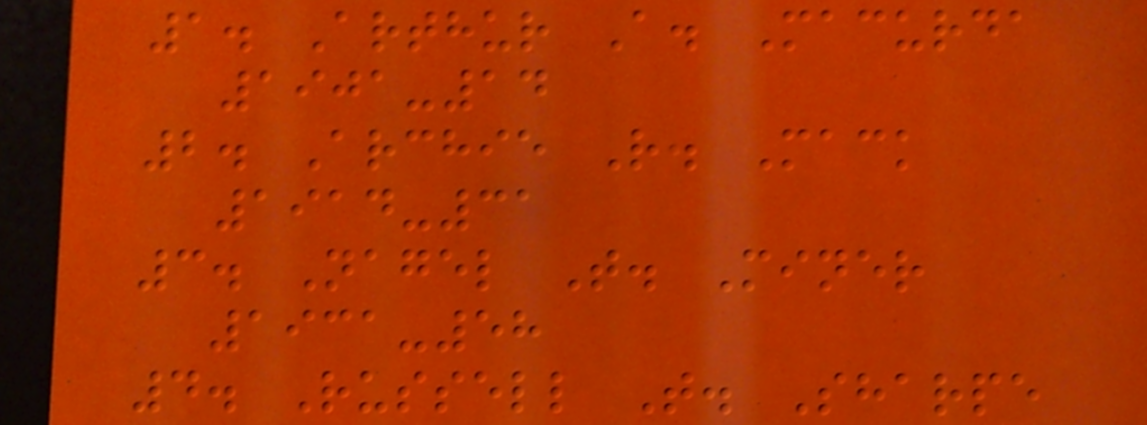1. Arthur A. Macurda
1901-14
2. Archie R. Mack
1914-31
3. Nagel T. Miner
1931-58
4. Russell T. Sharpe
